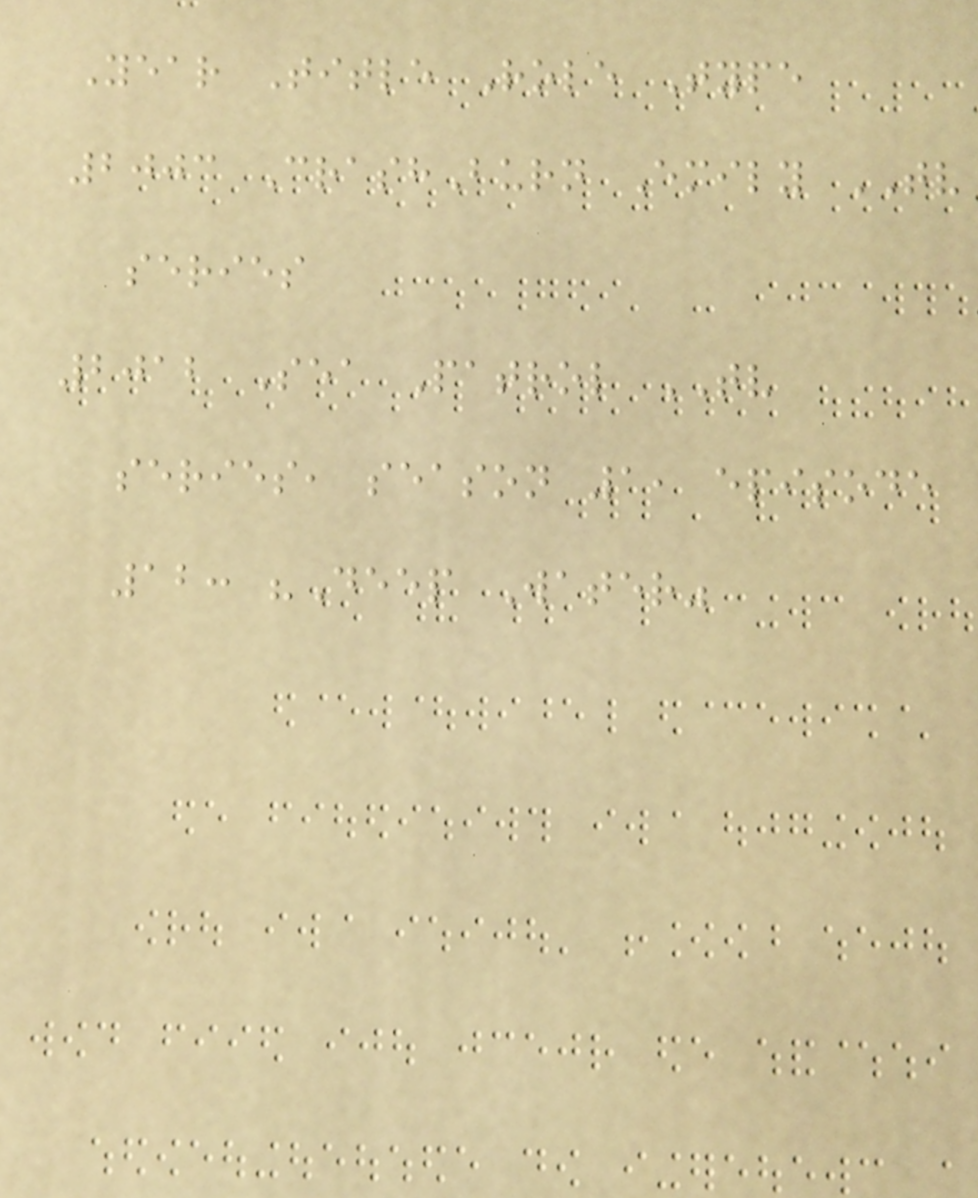Year Title Role Type
2003 CrashBurn Emily TV
series
2012 Sea Patrol TV
series, season 1, episode
12: "Deep Water"
